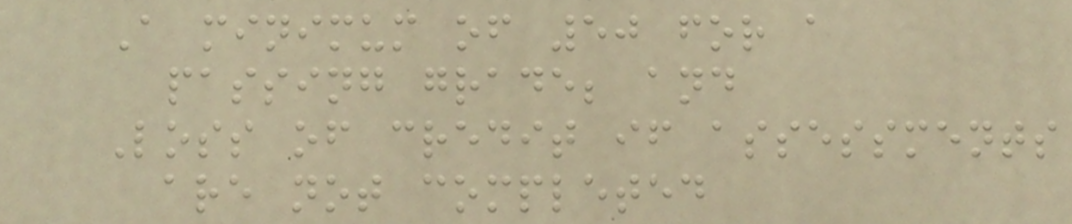A minimum of 50 for a
passing grade; and
Loss of credit if assessments
are not completed
